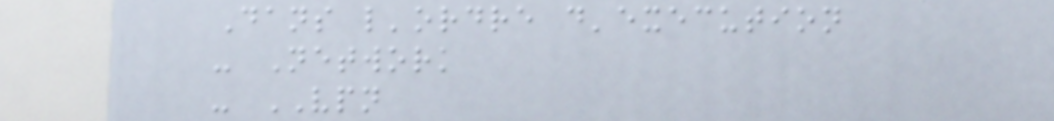Dans l'ordre d'execution
- Network
- VPN
